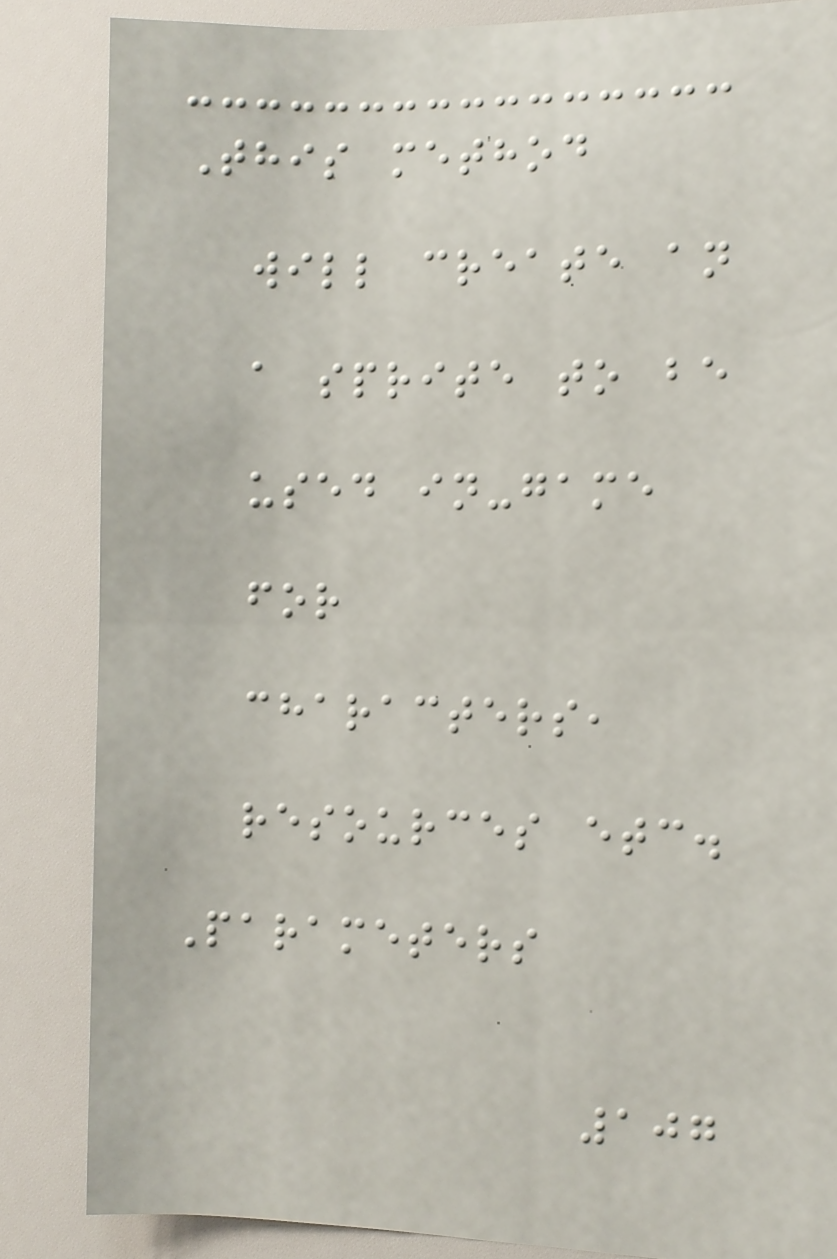This method
will create an
a sprite to be
used in-game
for
characters,
resources etc.
Parameters
107
